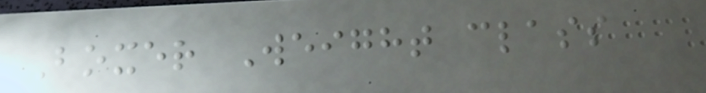Boxer Weight class
